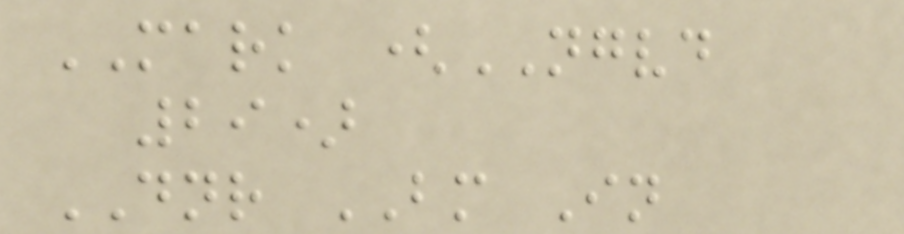MARK (NGVD
29)
DNR BM In
